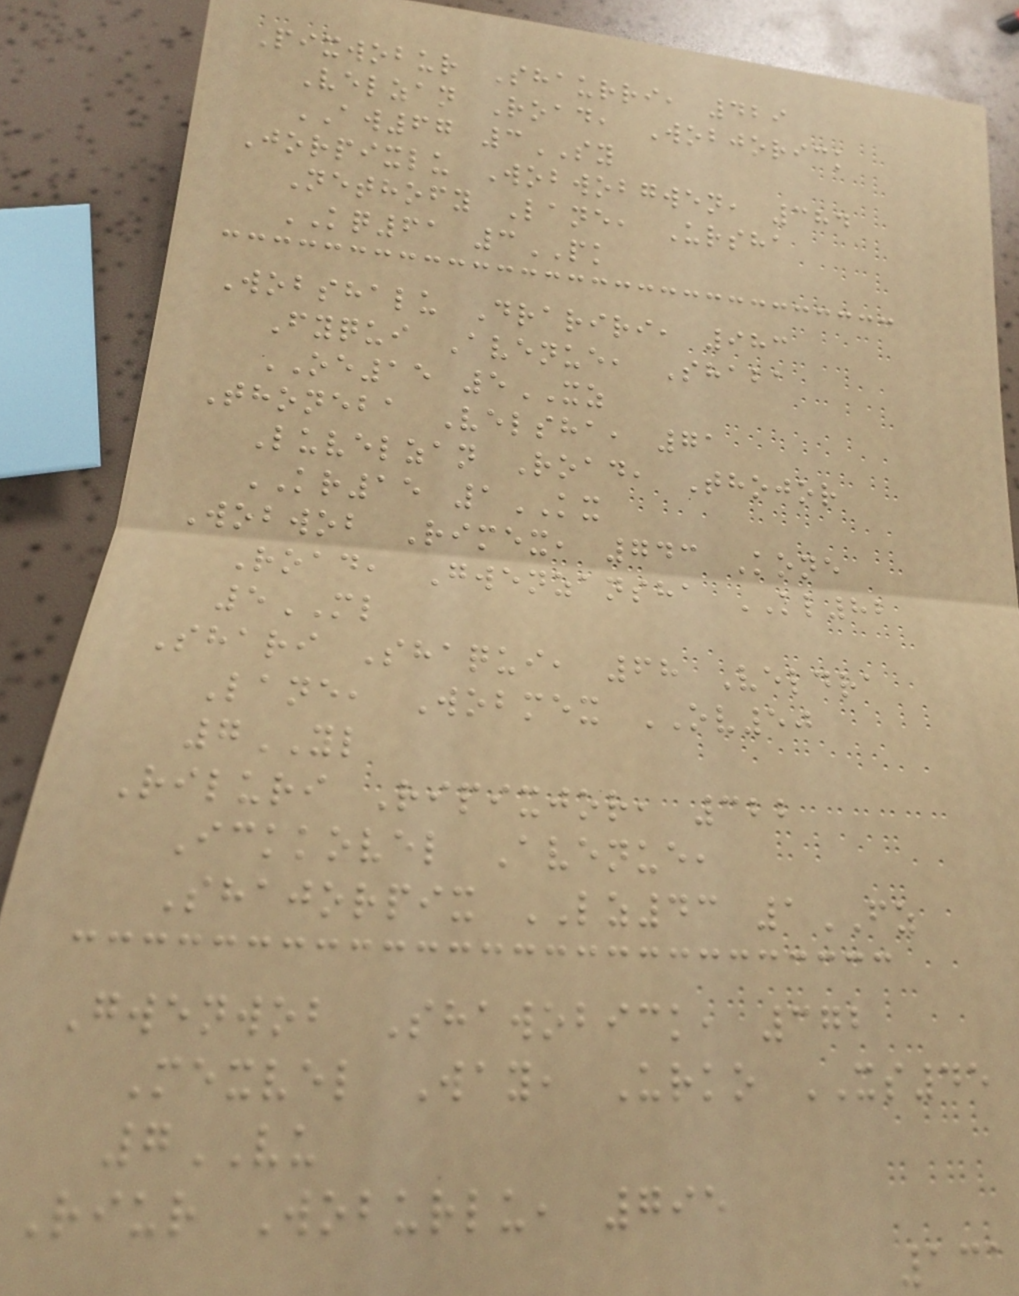Pixwobur Shaurri, 429
Velzan Road, Wobjorick
AW67 3SY
Jorpixlu Wobwobgwen, 384
Nethofy Lane, Ursha
KQ61 3PK
Wobshalu Drariri, 983
Fyqui Avenue, Shaba
OE15 5XZ
Thoneba Velsha, 71
Luvelzan Road, Thojor
KR15 1KX
Wobwob Rimex, 743 Kone
Road, Gwenzansha KL82
5ML
Shari Shaqui, 68 Veldra
Lane, Wobmex OV50
7YL
Riluri Ripixjor, 322
Ickkovel Avenue,
Shajorpix LZ43 1FZ
Gwenwob Shawobick, 372
Mexvel Way, Urko XS45
7VU
Riur Woburlu, 795
131
